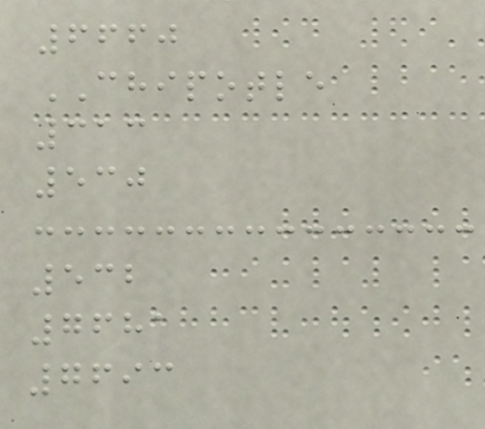6660
CHIPOTLE
313
530
532
7681
7693
